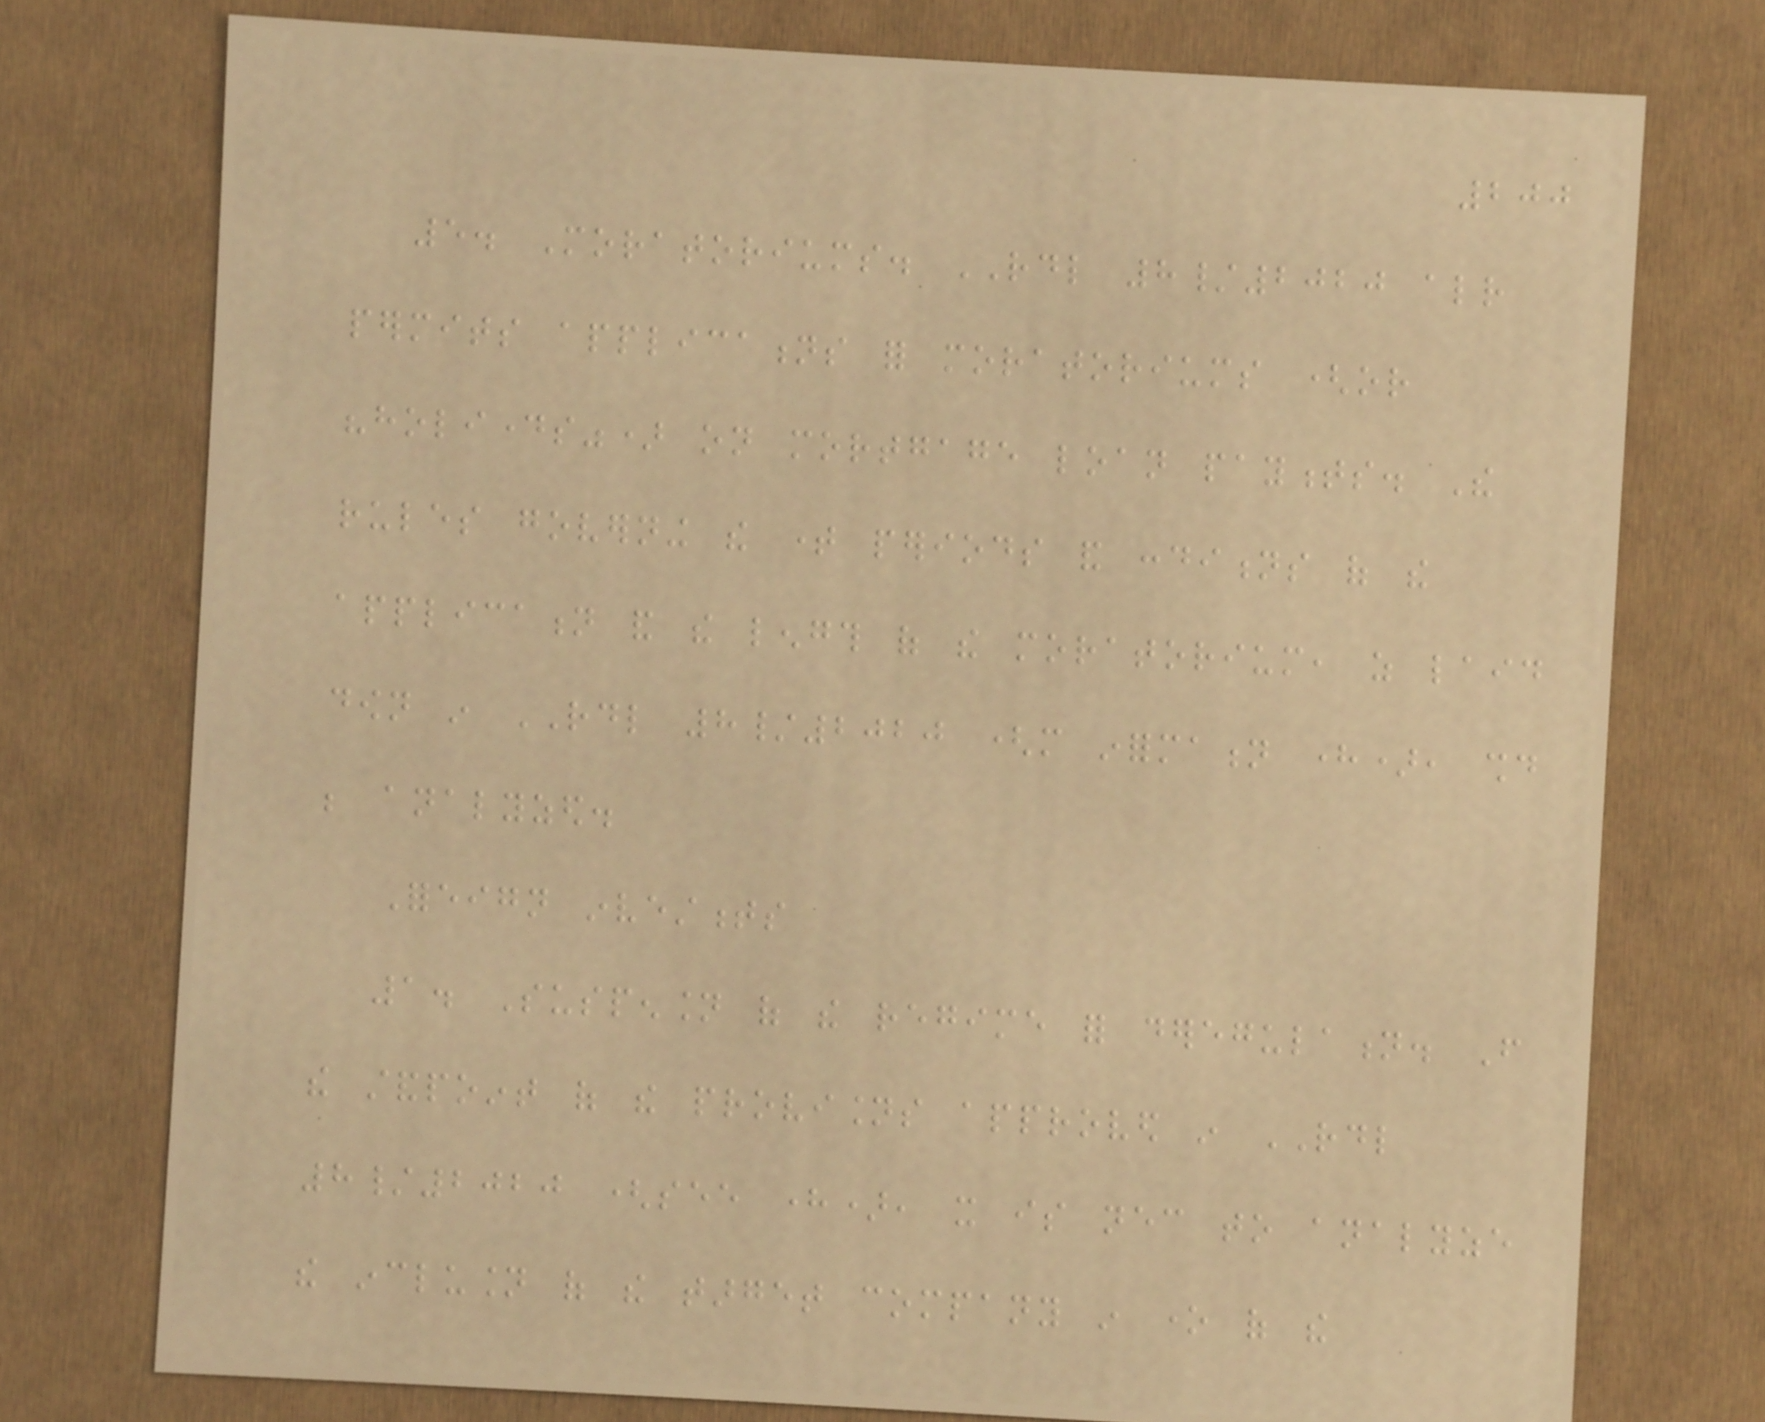200
5. Moratoriums. RDL 8/2020 already
permits applications for moratoriums (or
"holidays") on mortgage loan payments. The
rules governing the time periods and conditions of the
application and the length of the moratorium, as laid
down in RDL 8/2020 (more information here), should
be analyzed.
Foreign investments
1. Suspension of the regime for deregulation. From
the standpoint of the provisions approved in RDL
8/2020 (see here), it is necessary to analyze
the inclusion of the target company in one of the
